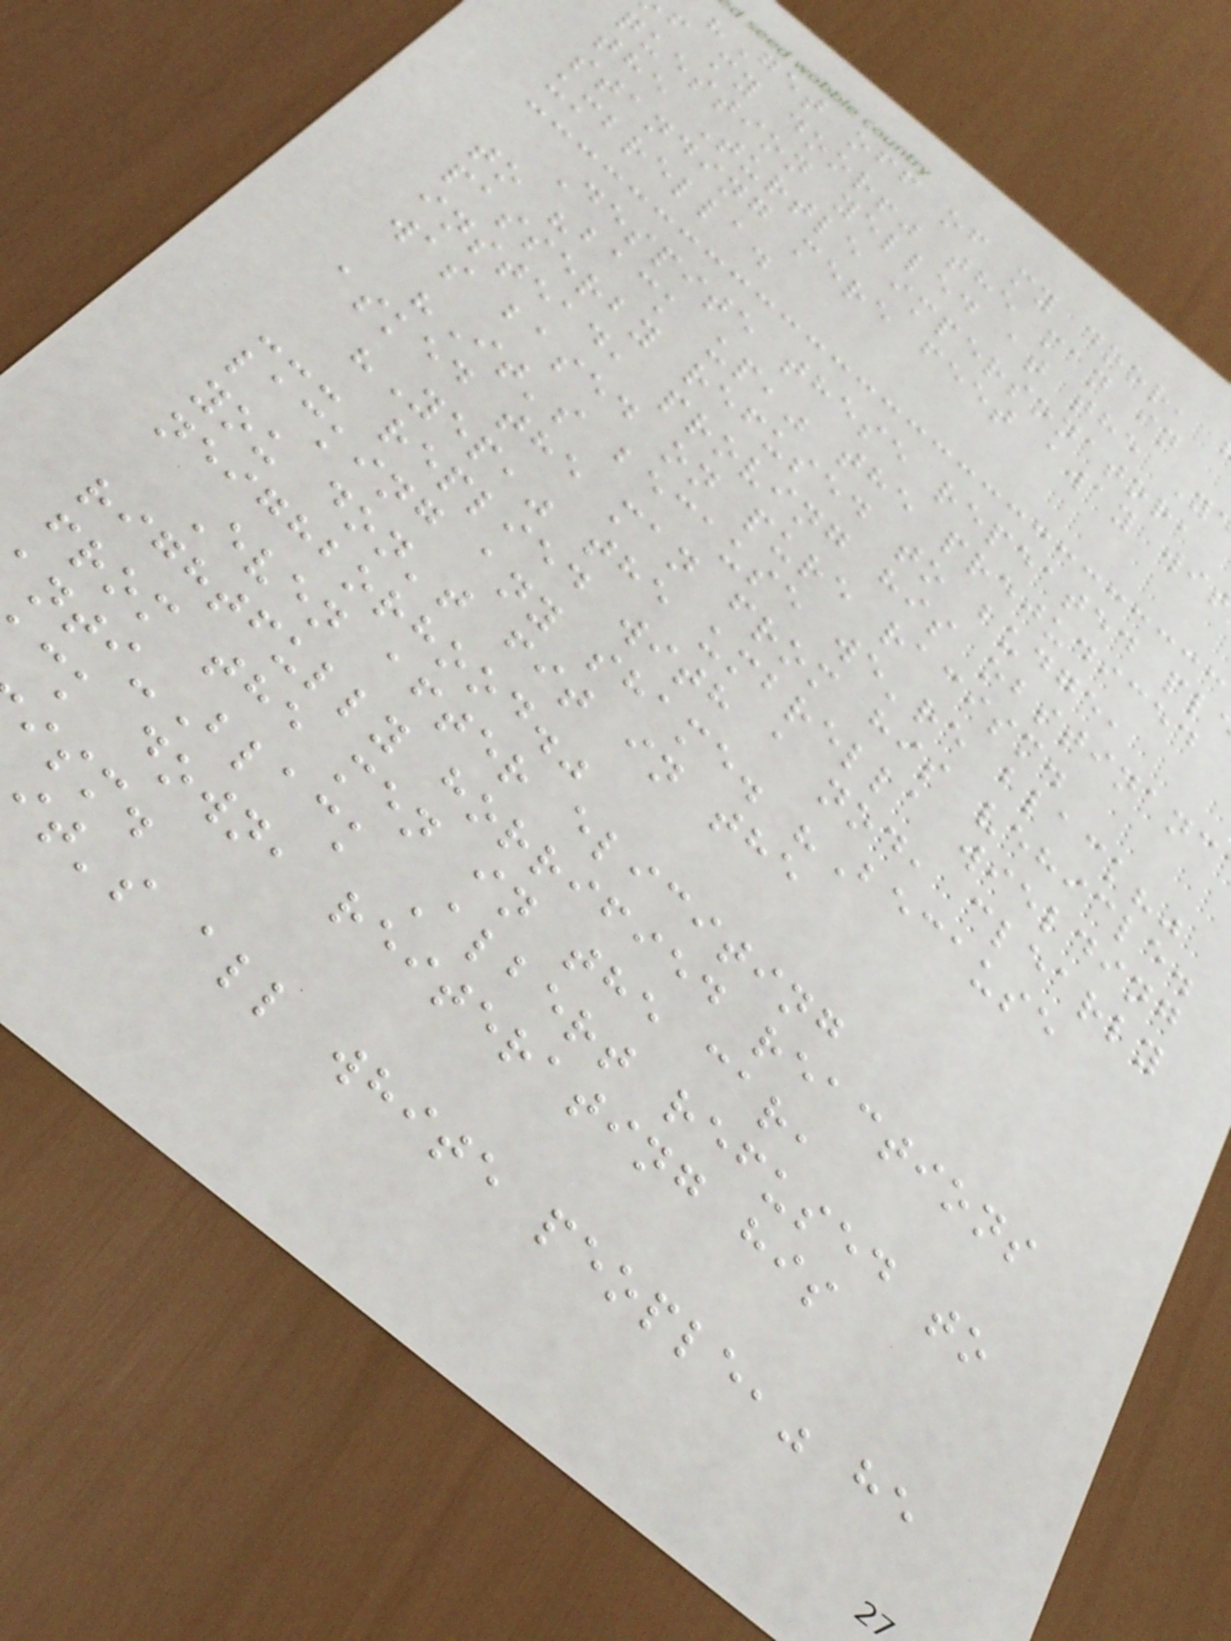"Get off of my door,
f my door!" the man in
question yelled at the Y
the Turtle impersonator,
standing mere feet away wi
umbrella.
Despite these repeated pl
to "back up," the prejudiced
passerby refused to budge,
instead, proving his obstinanc
was based on pure racism.
"It's because we're black?"
asked the man from his vehicle.
"Yep," the umbrella wielding
--- replied with a nod, clearly
lacking any shame. "Because
you don't fit in the
neighborhood."
Even after eliciting
rightfully horrified reactions
from the men in the car,
nti-Black Albert refused to
ck down, reiterating his
ism.
it's all white people," he
